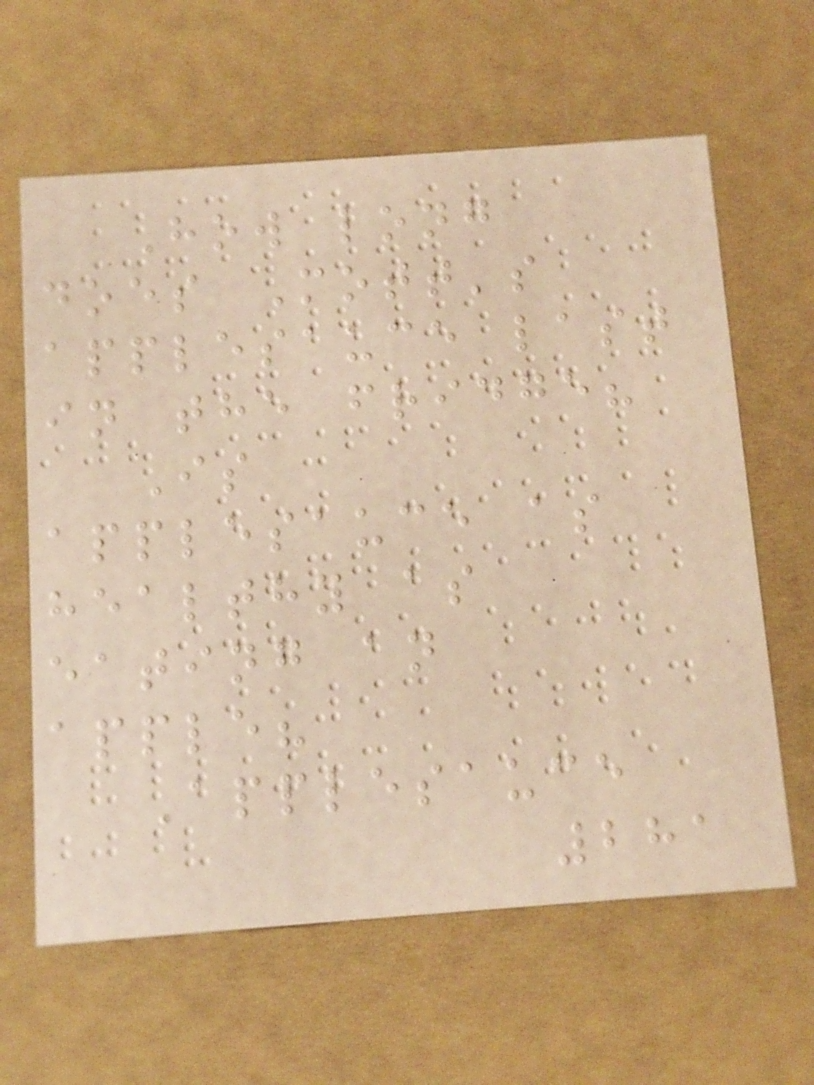How long
does Mott's
applesauce last
in the fridge?
Is
applesauce as
healthy as
eating an
apple?
Applesauce
281
